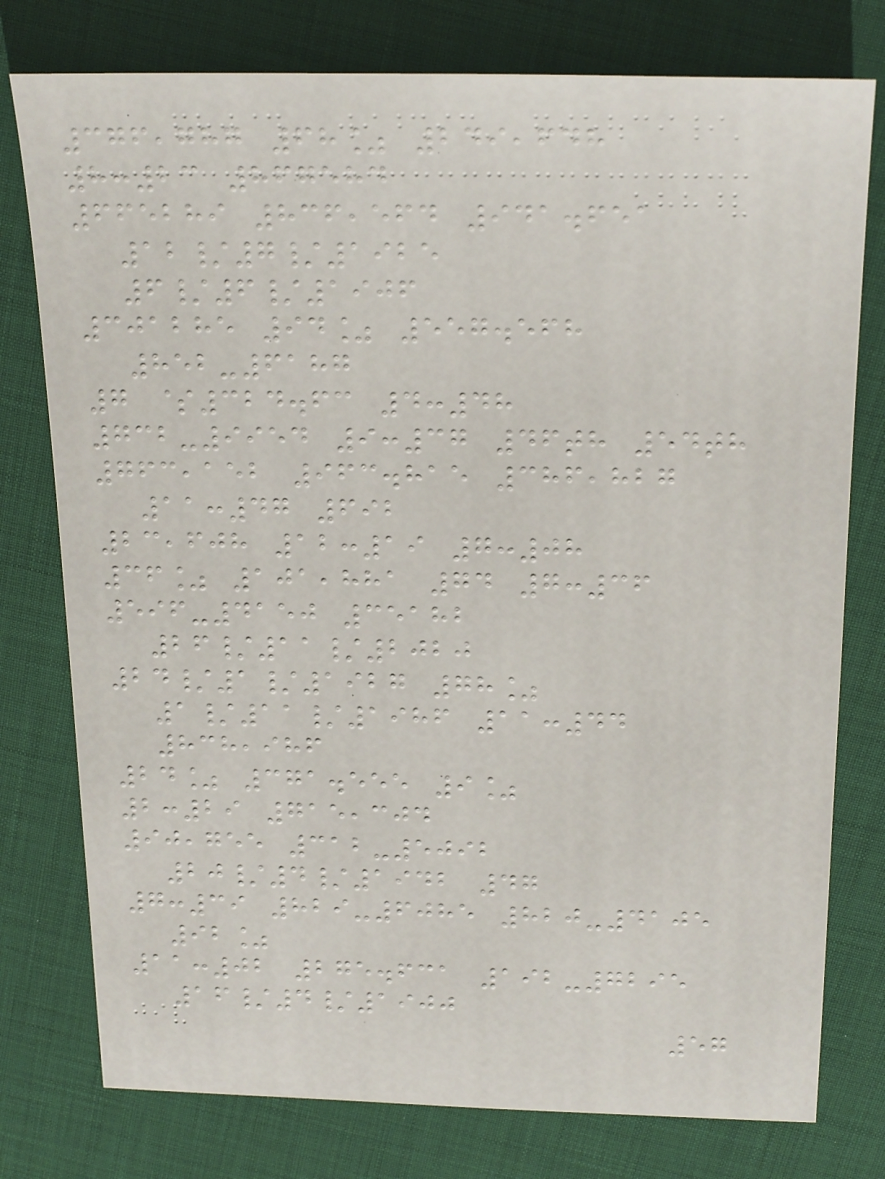376,787 68% 249,648
8:23 867584
665289 836,564 941.651
12/7/1925
6/6/1906
301285 94% 557.568
852-6187
7 $324.63 4:48
732-9954 9:37 46th 54th
763,152 963.815 386,827
11:47 692
23,608 12:19 7:08
36% 101,881 74 7:36
596-4150 35182
26/11/2020
24/1/1927 78%
1/11/1986 11:44
838,986
24% 371.555 9%
2:29 715,304
90,755 312-5092
20/4/1942 47
7:39 829-6085 820-4105
92%
11:02 275.631 192-7295
16/4/1900
57
